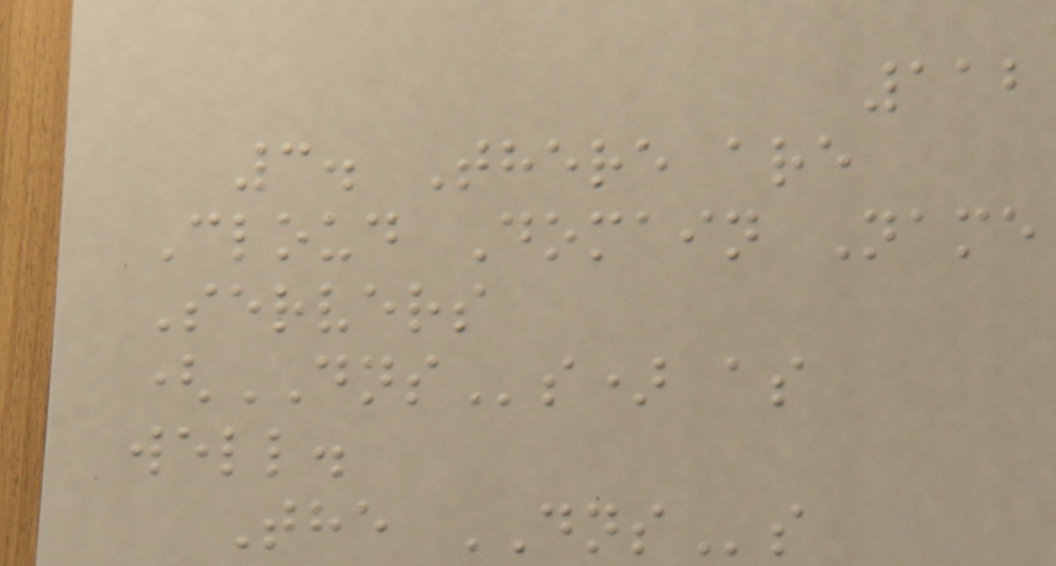112
3. There are
Cloud Domain Name
Servers
(DNSs) as
well.
The DNSs
